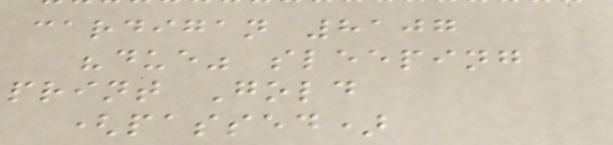cardigan 8107
"due" sleeping
print Gold
(passed)
